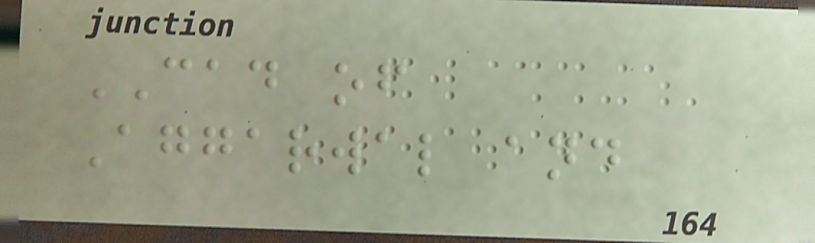CAD of
Aggarwal and
